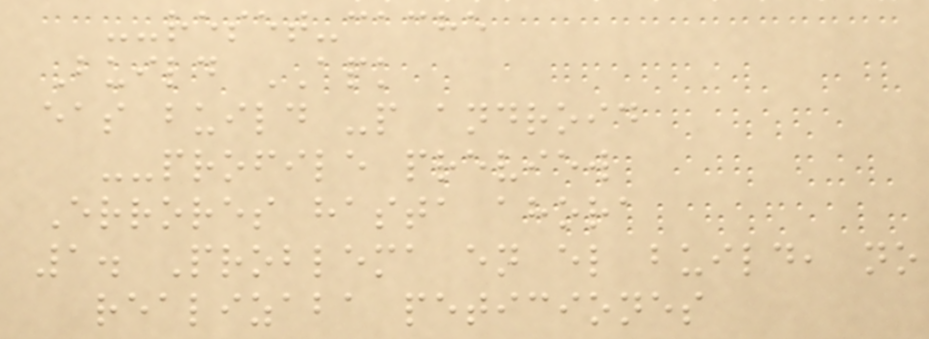--reset-cache
Build APK
eas build -p android
--profile preview
Errores hasta ahora
1. Problema en el build, no
realizaba peticiones
